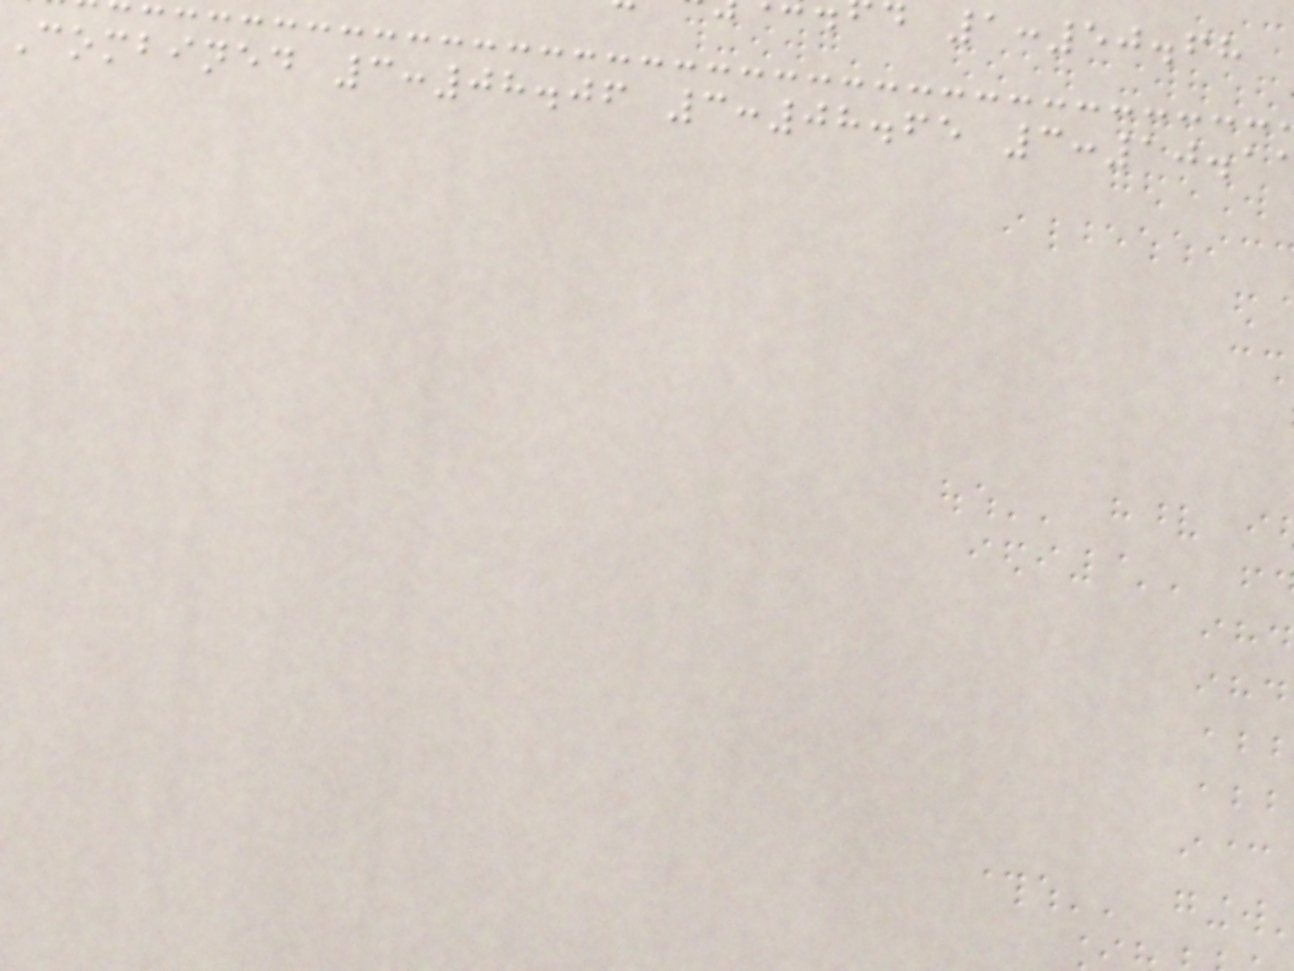d 1:50.68
Combined 3:08.06 3:08.65 3:10.1
